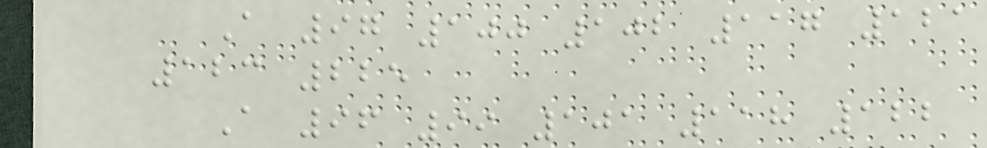A 97 100 102 117 121
123 225
A 96 99 101 118 122
